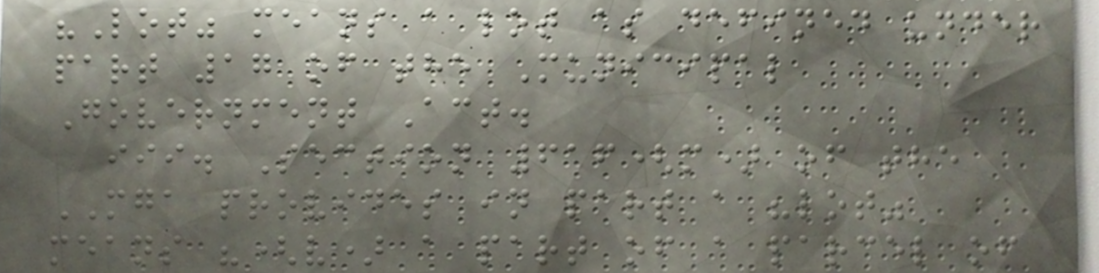"Lot" means a lot as defined under
part 17 of the Municipal
Government Act.
iii. Section 616(m) of the
MGA provides in part a "lot"
means "(v) a part of a parcel of
